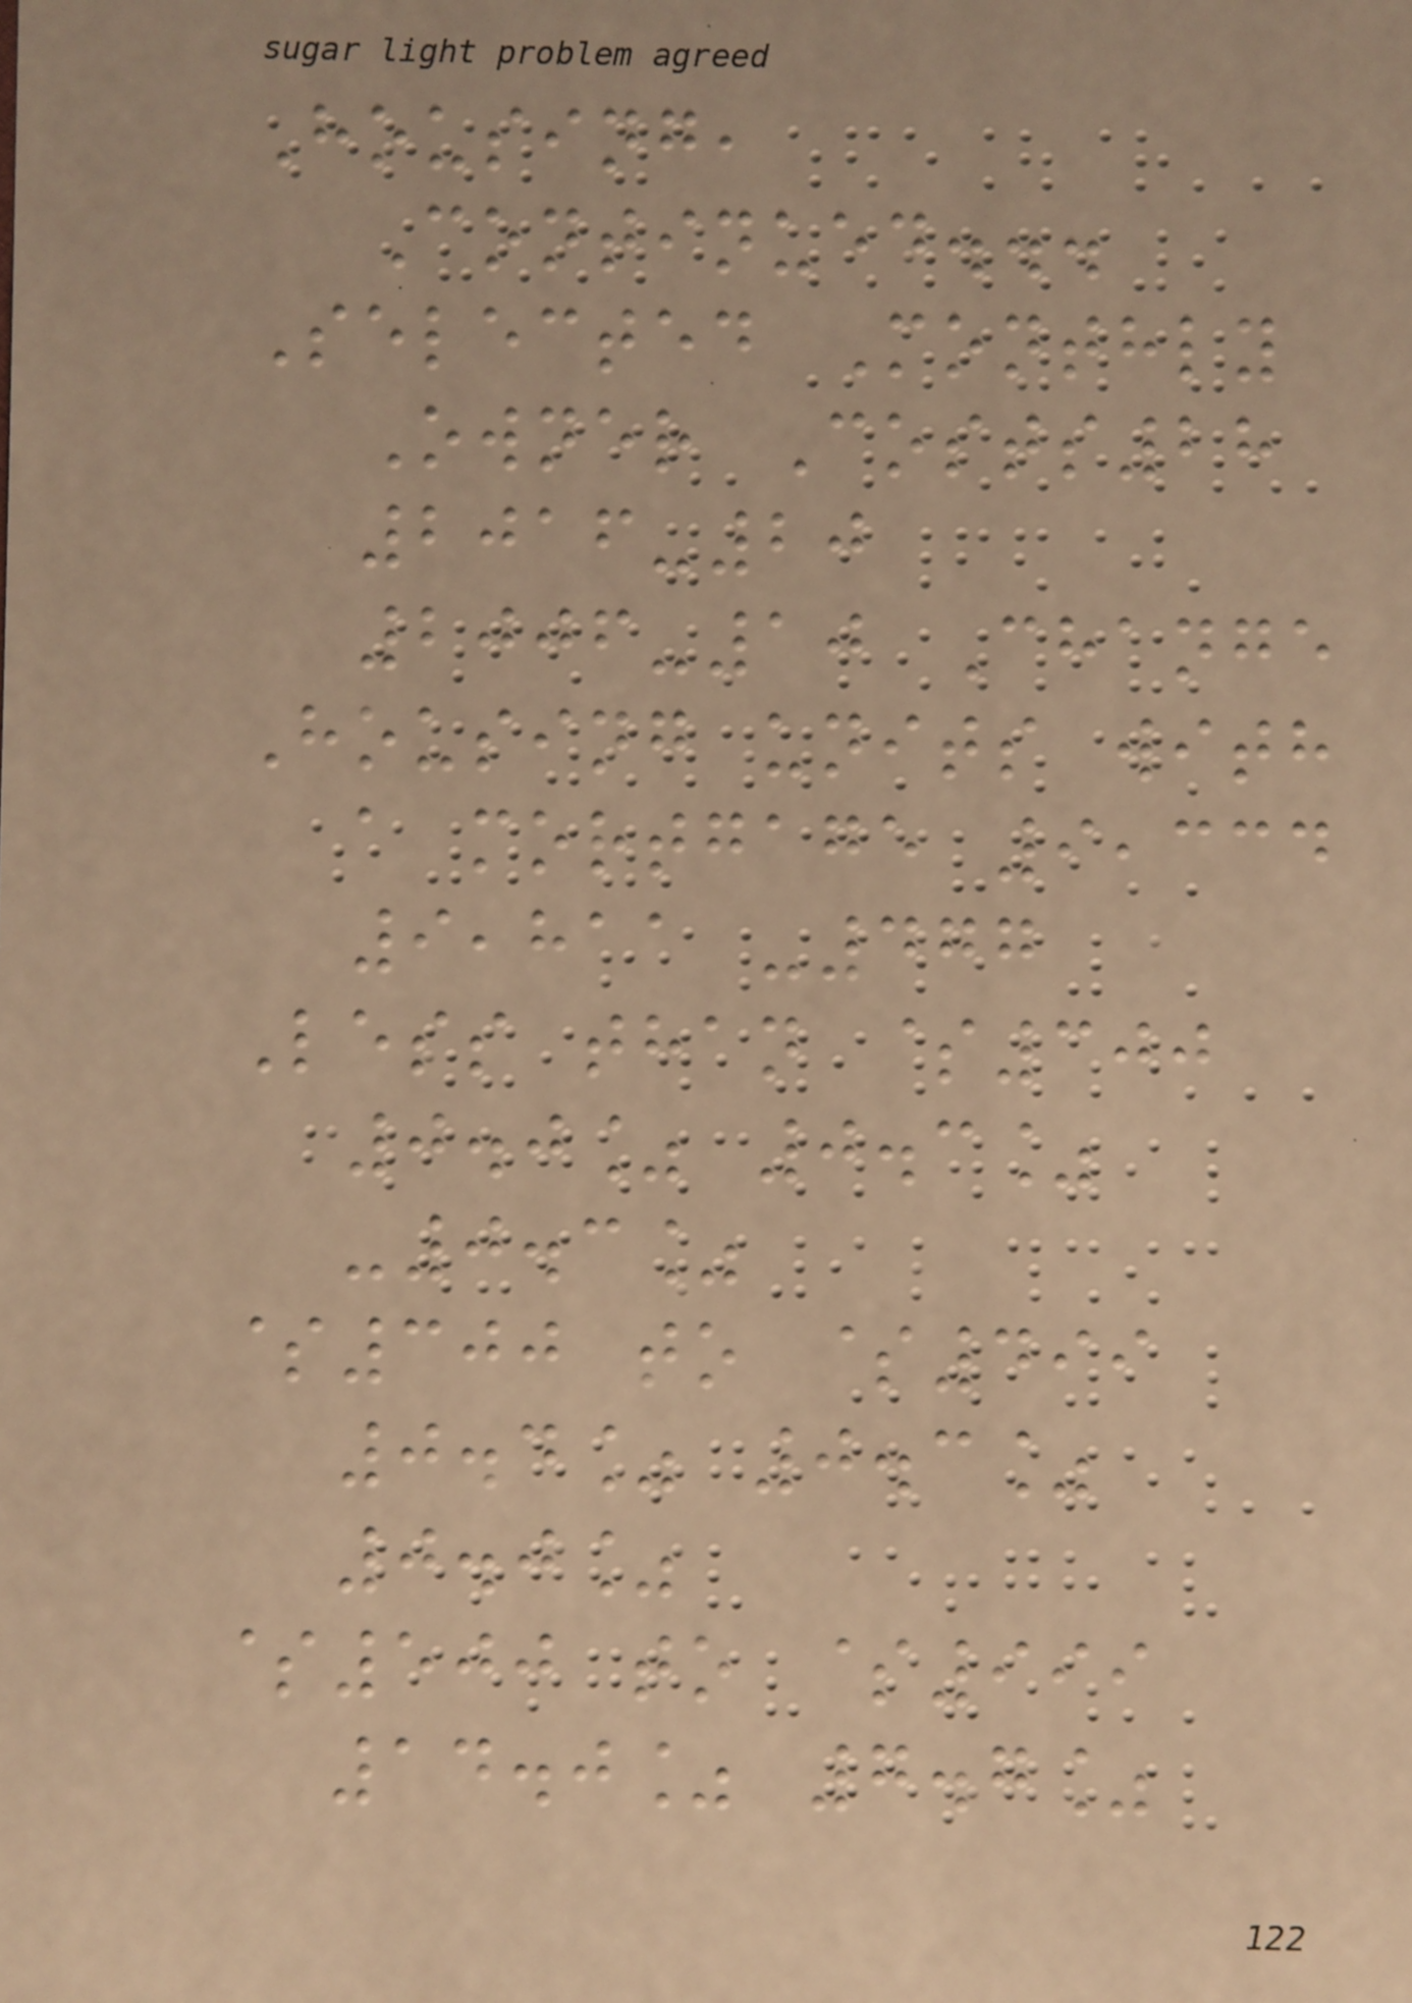Housing,
Continued...
Selected Monthly
Owner Costs28
2016-20
2006-10 Change
Housing units with
a mortgage 9,334
9,811 -477
Less than $300
0.0% 0.3%
-0.3%
$300 to $499
0.4% 0.3%
0.0%
$500 to $999
14.0% 7.7%
